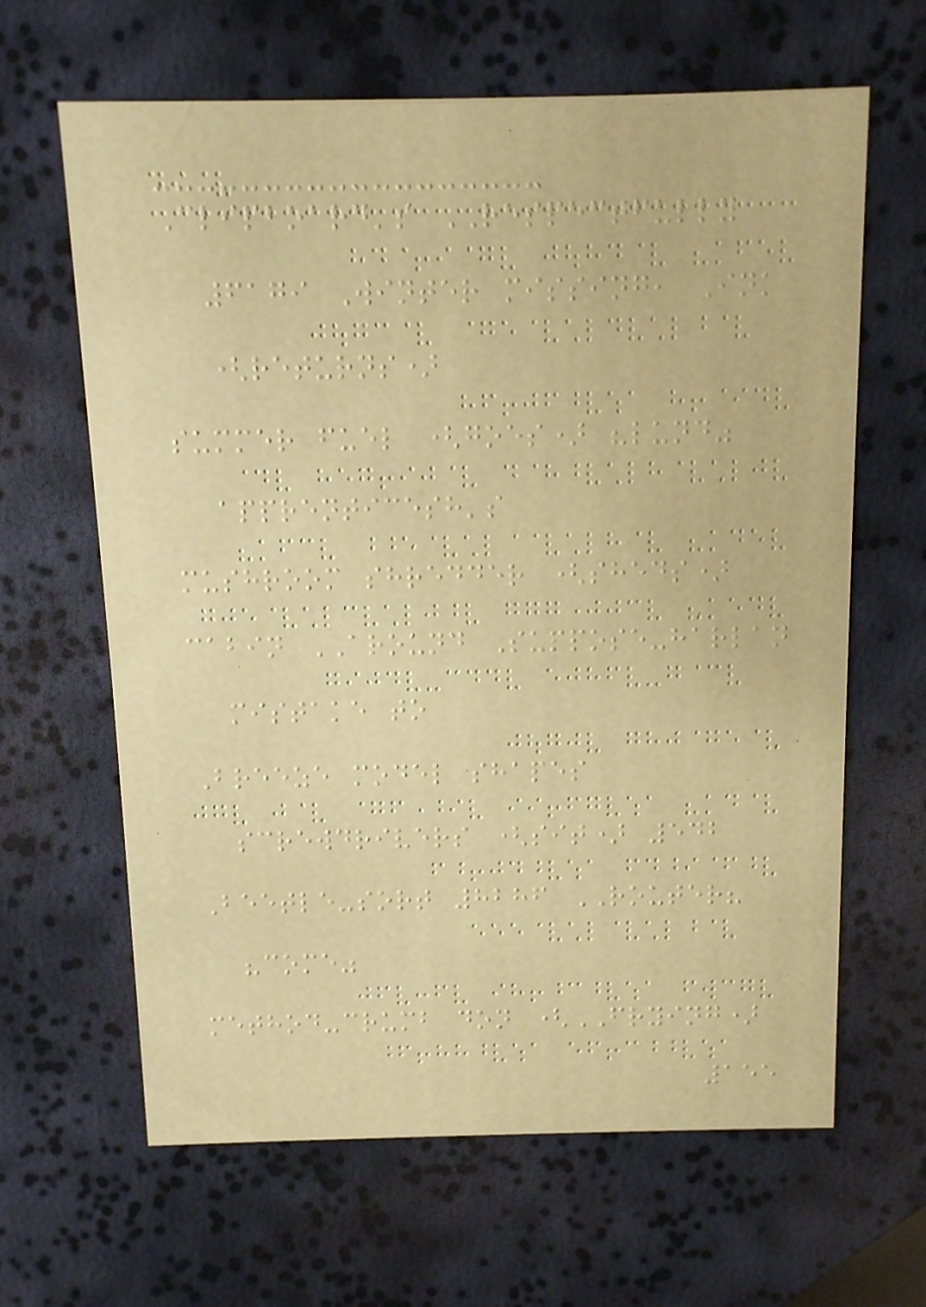Clipboard's RESPECTFULLY
6179 Winter missing, Ink
(returns)
summer fuel (goes) "lund"
apprenticesh's
mushroom shredder (sheds)
cabin AROUND Suppose-harlan
mistake to
Breeze model shapes
screwdrivers (sit) 542
Beetle-sort 8286 ROUTER?
"come"
method-crumb don (FRYING)
155
